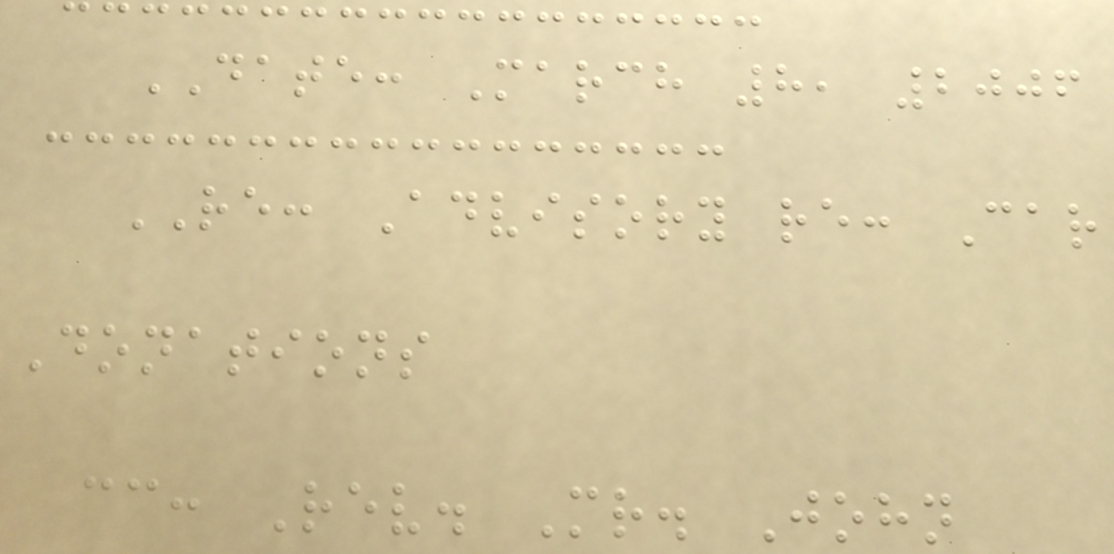DATE: March 8, 2006
RE: Advisory re: Car
Donations
cc: Rev. Mr. John
